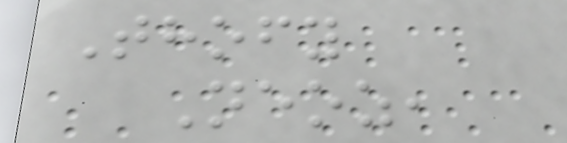Thofy
Neoz,
